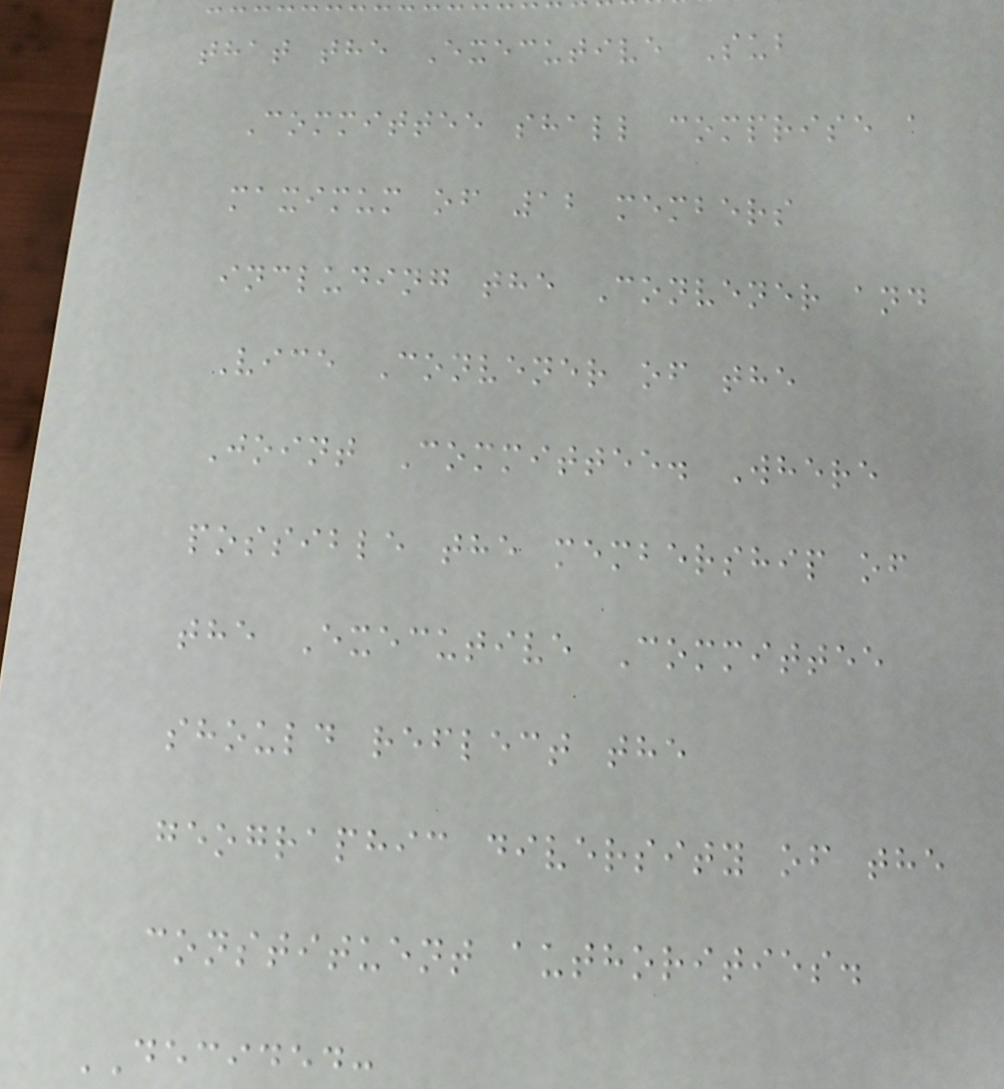that the Executive Sub
Committee shall comprise a
maximum of 12 members
including the Convener and
Vice Convener of the
Joint Committee. Where
possible the membership of
the Executive Committee
should reflect the
geographic diversity of the
constituent authorities.
DECIDED:
